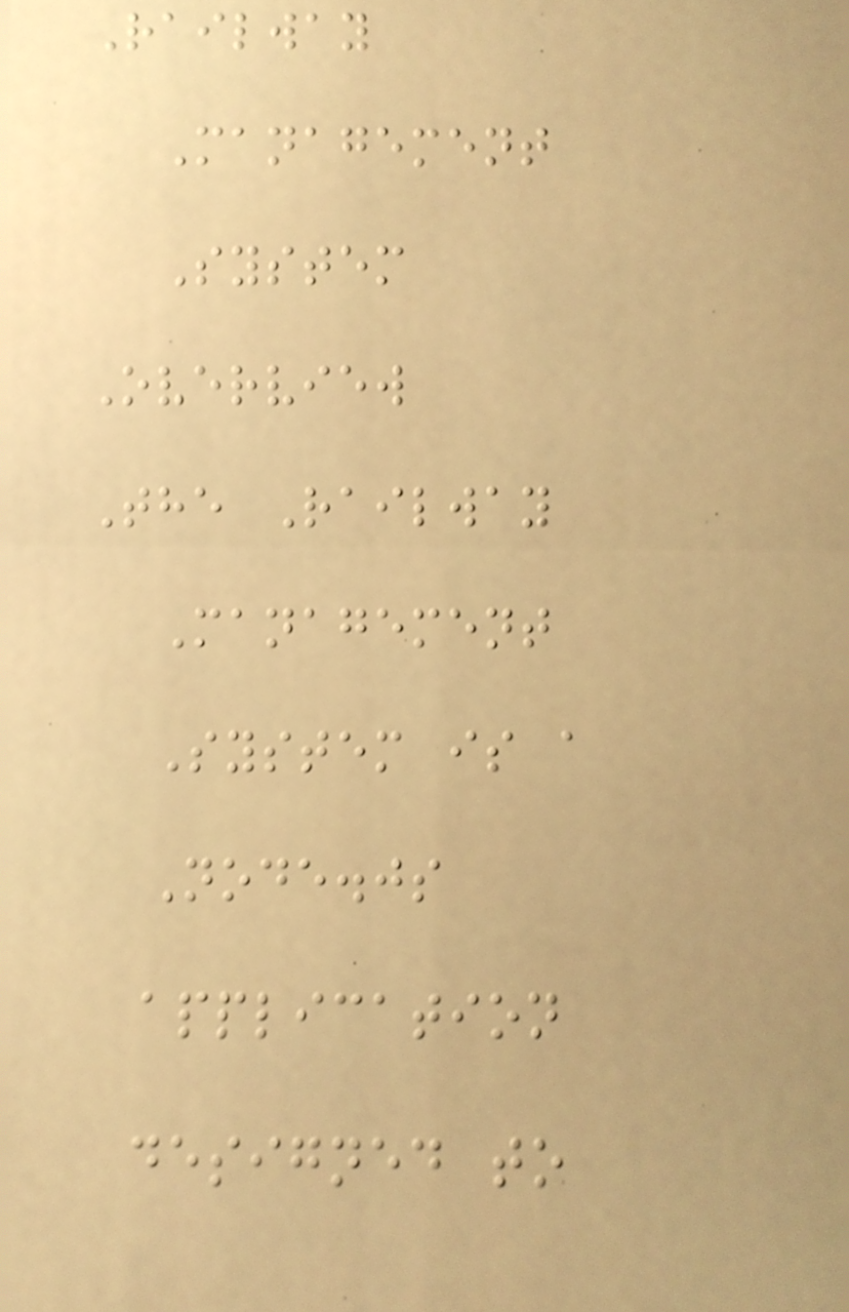Railway
Management
System
Overview
The Railway
Management
System is a
Node.js
application
designed to
